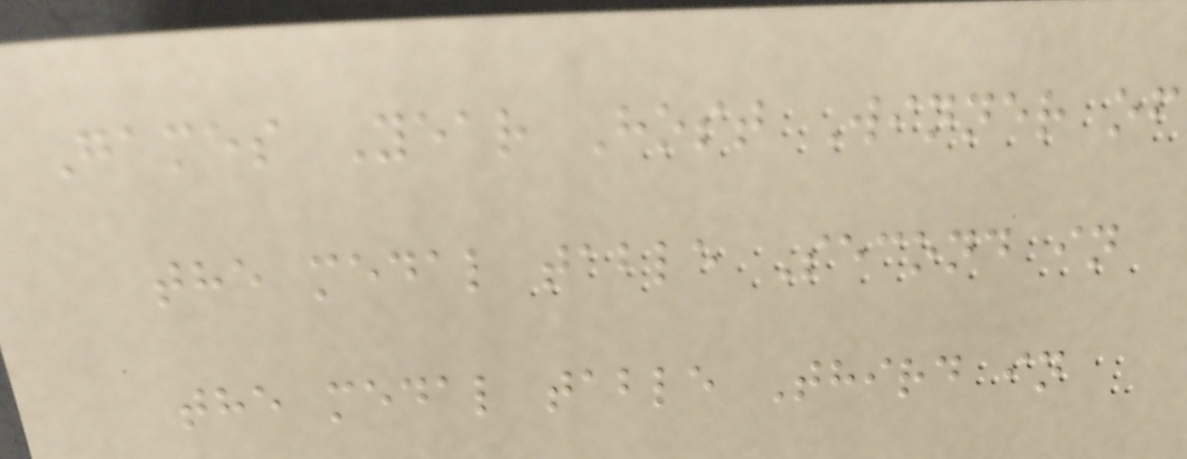Games Year Host Winner of
the medal table Second in
the medal table Third in
